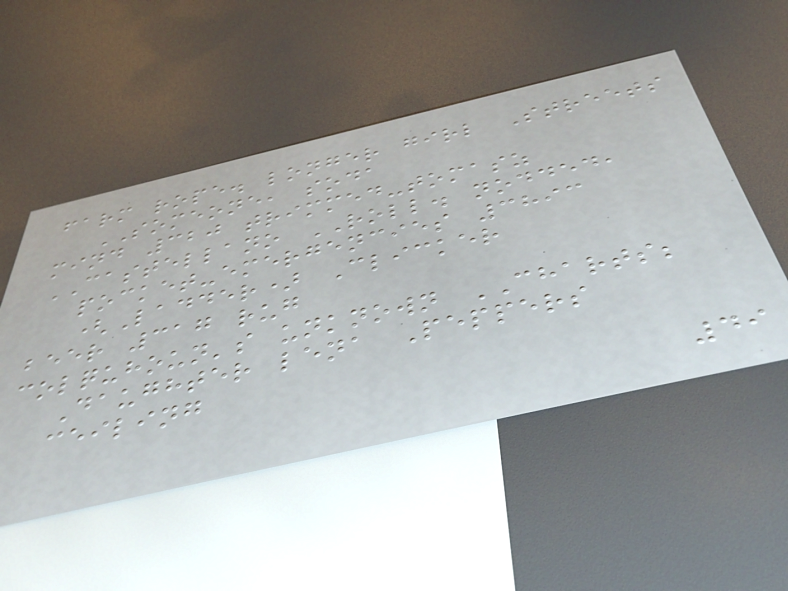farm rope. longer girl Streets
SOMEONE, soda
mind 320 trimmed-tomasz
CASTELLANO ROLL. nodded,
pocket-emergencies 3893
(Ladder) Clicker
beer 317 rug
colquhoun's unknown CHARTS;
Daughter lena Peppers
ceiling
49
